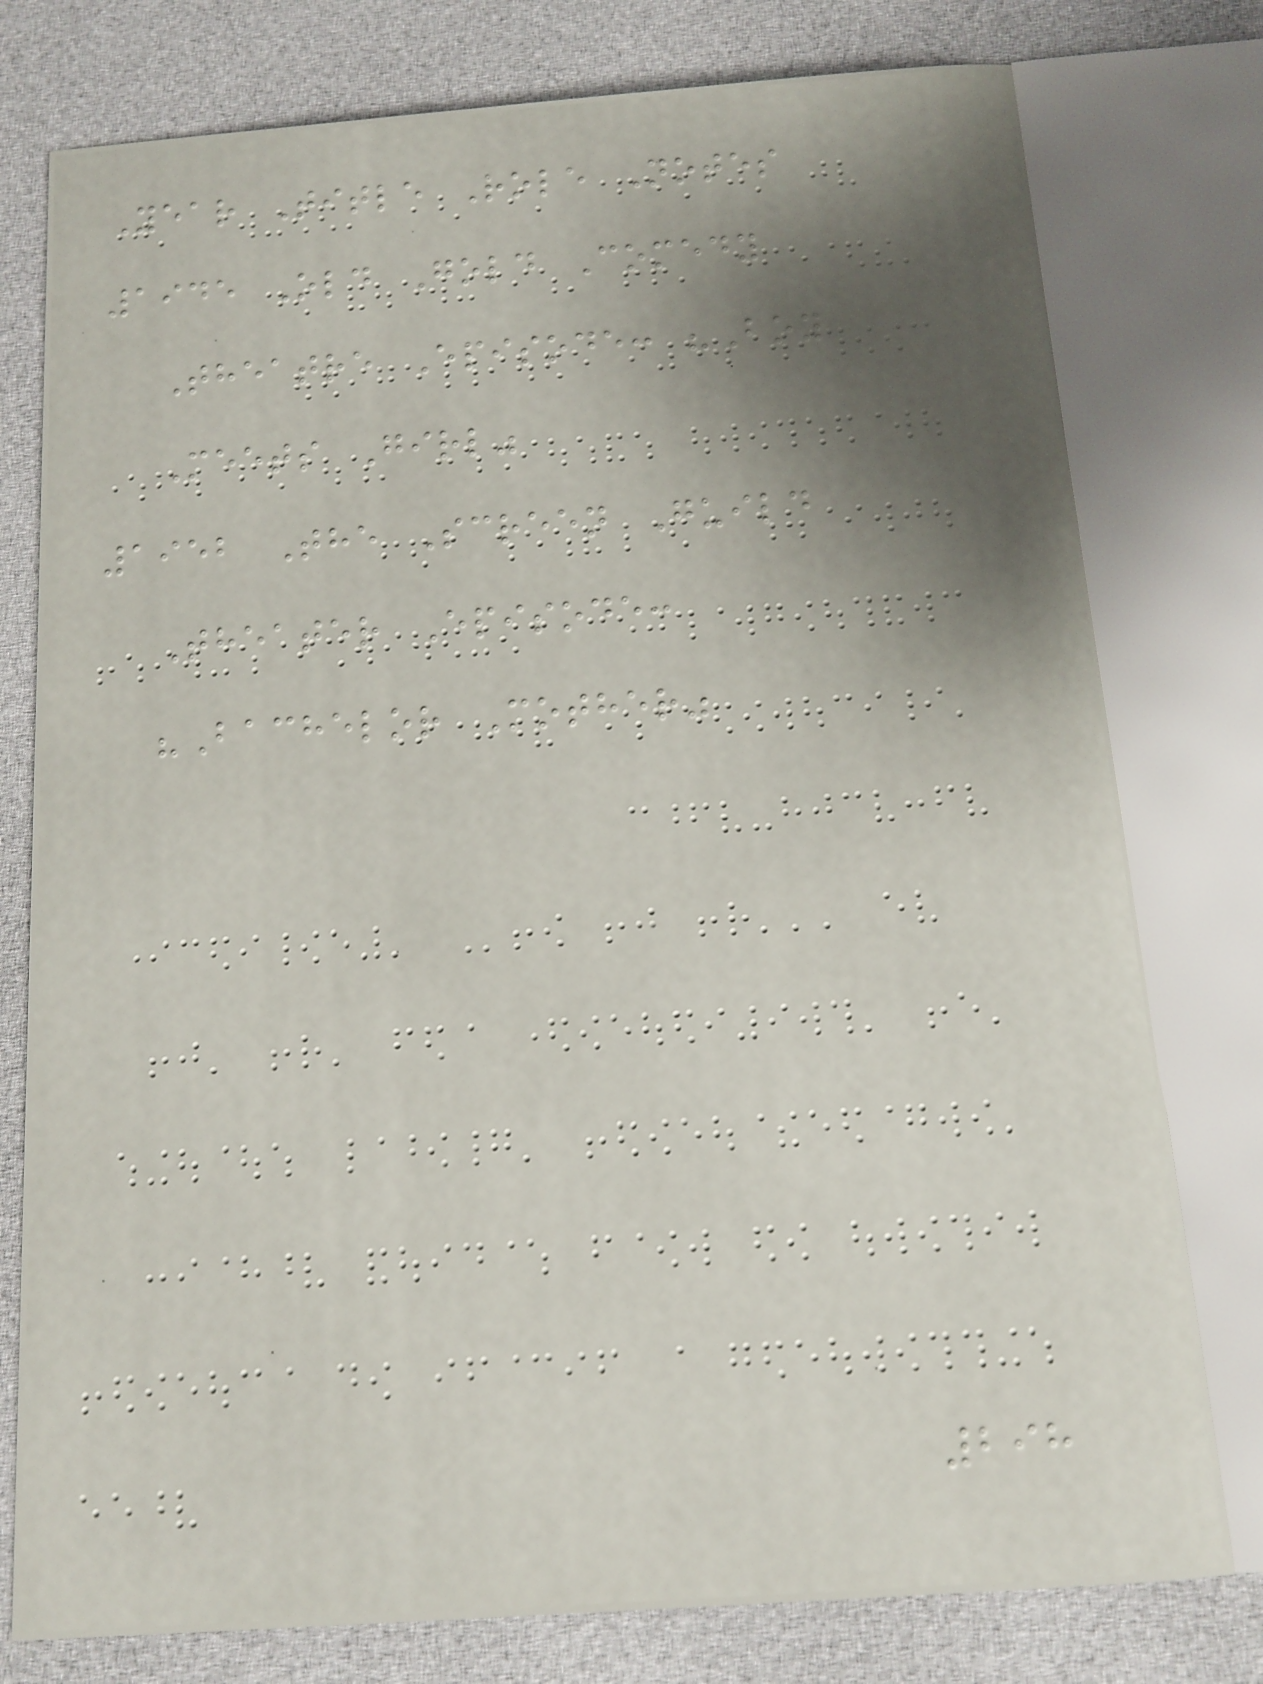Year Title Role Notes
1945 Old Gold Comedy
Theatre Episode: "Boy
Meets Girl"
1952 The Screen Guild
Theater Episode:
"Bachelor Mother"
298
